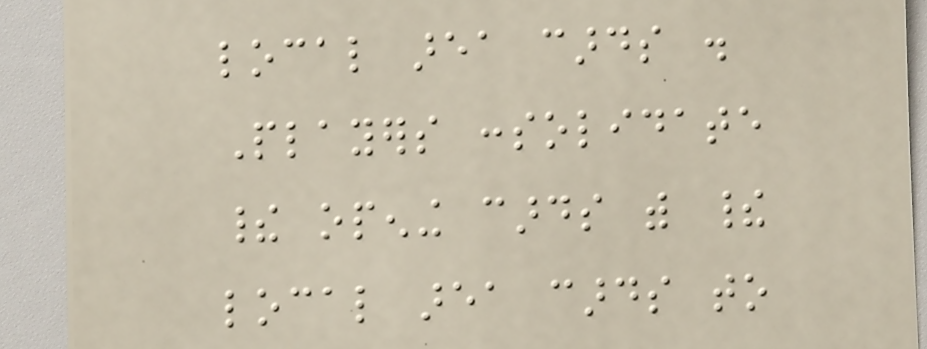local area cards .
Players consolidate
their opening cards with their
local area cards to
